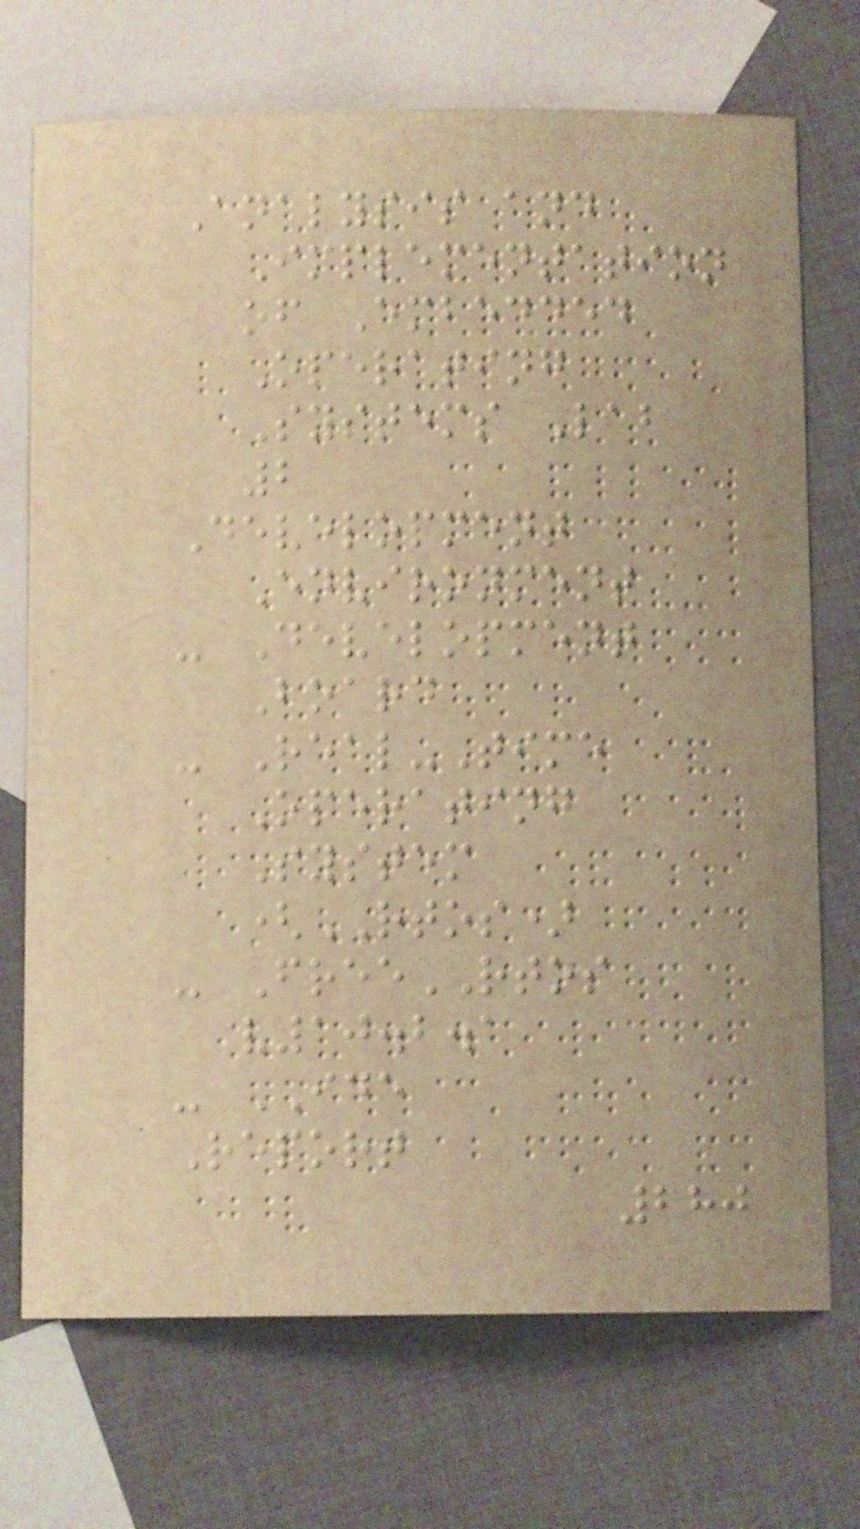Analysis and
Implementation
of Embedded
Operating
Systems Lab
2
Development
Environment
- Development
Board
- Real-Time
Operating
System
(RTOS)
- FreeRTOS
v10.2.1
- IDE
Report
280
